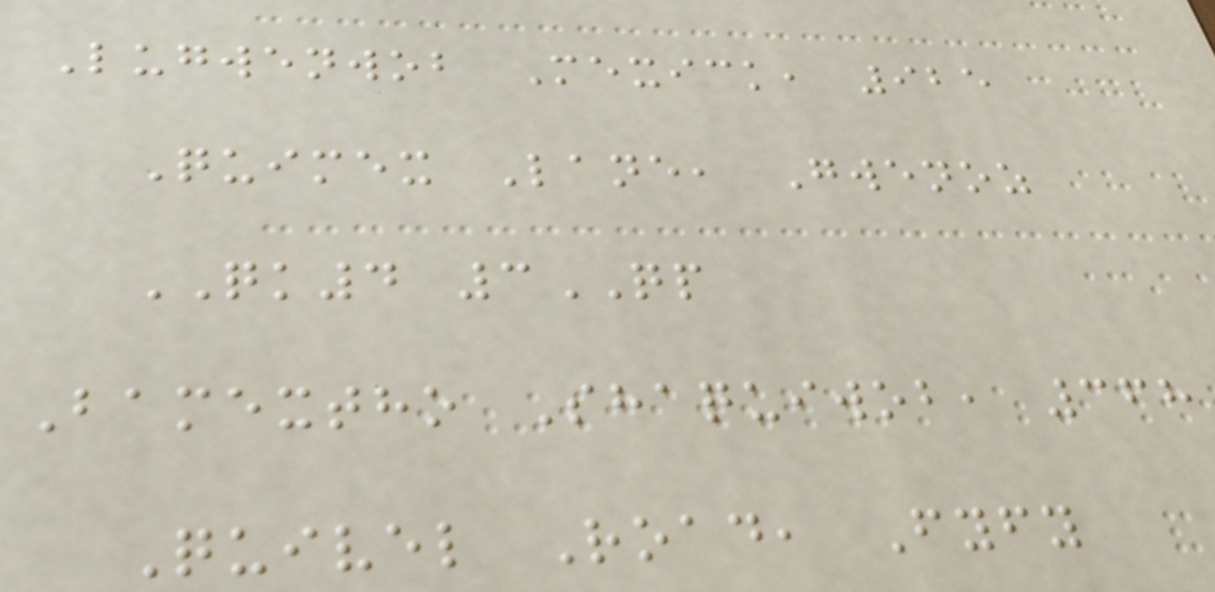Lugwenwob Mexick, 925
Quimex Lane, Gwenoz
QK4 3QP
Bamextho Shaquiwob, 368
Quivel Road, Fyfy
